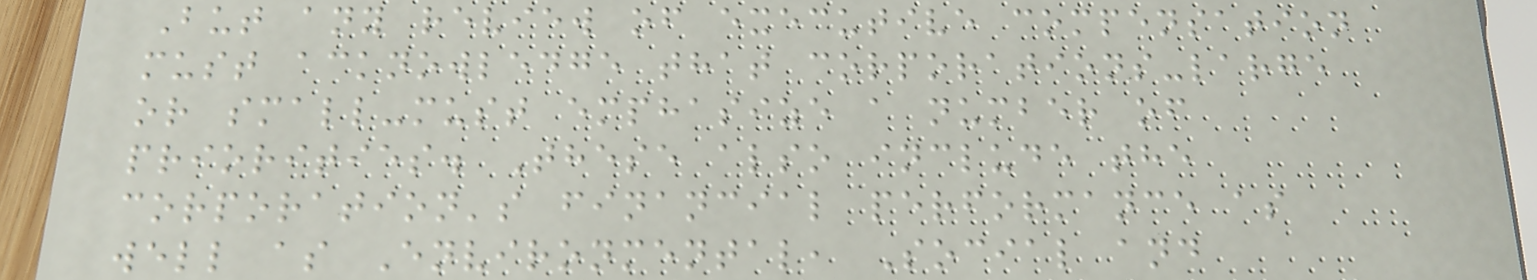But any review of executive compensation
must acknowledge that corporations-large
or small-must emphasize a number of
priorities. These also include the
corporation's financial performance as
well as Environmental, Social and
